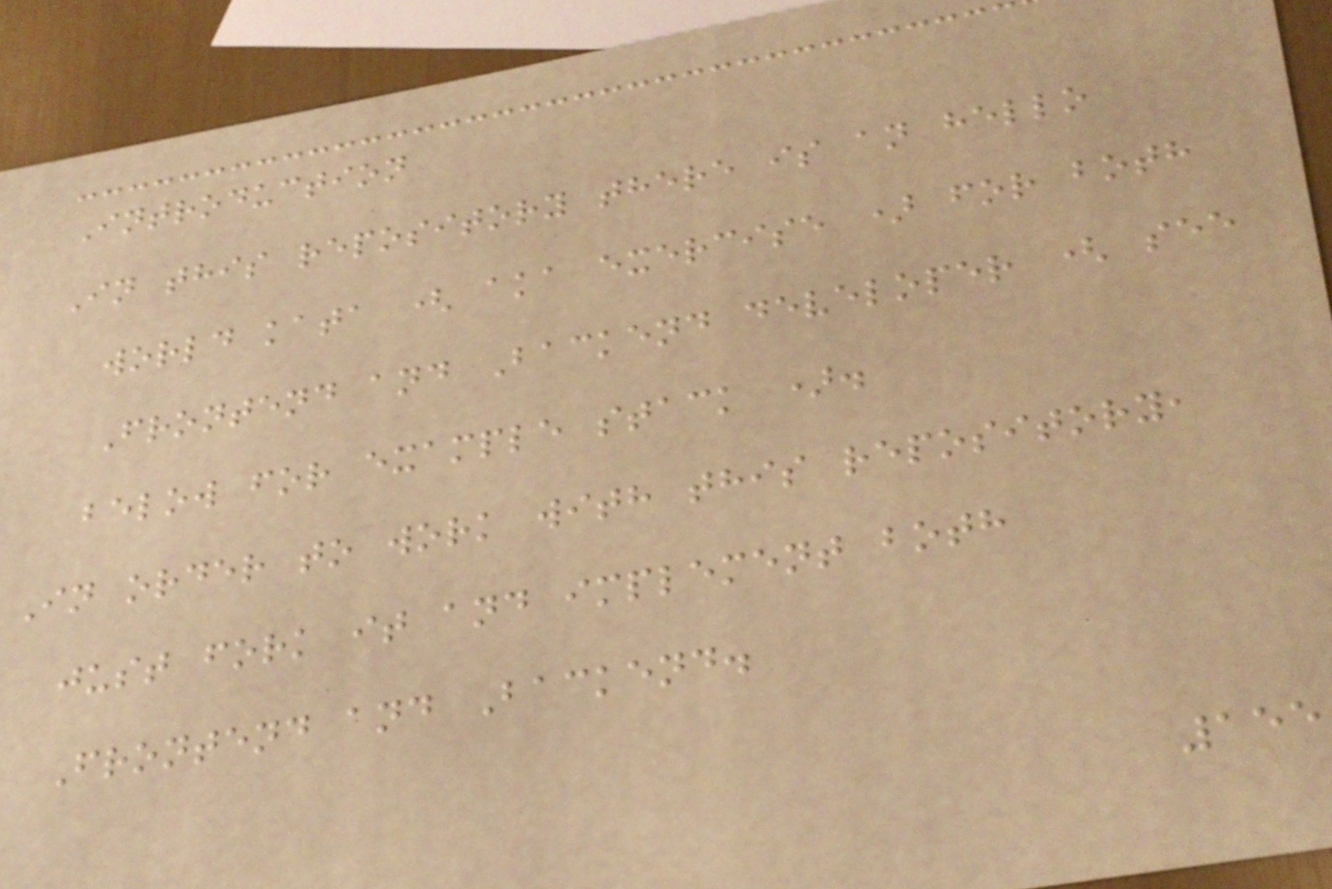Introduction
In this repository there is an hello
world kata ( aka exercise ) for both
Frontend and Backend developer ( see
below for example stack ).
In order to work with this repository,
just fork it and implement both
Frontend and Backend.
155
